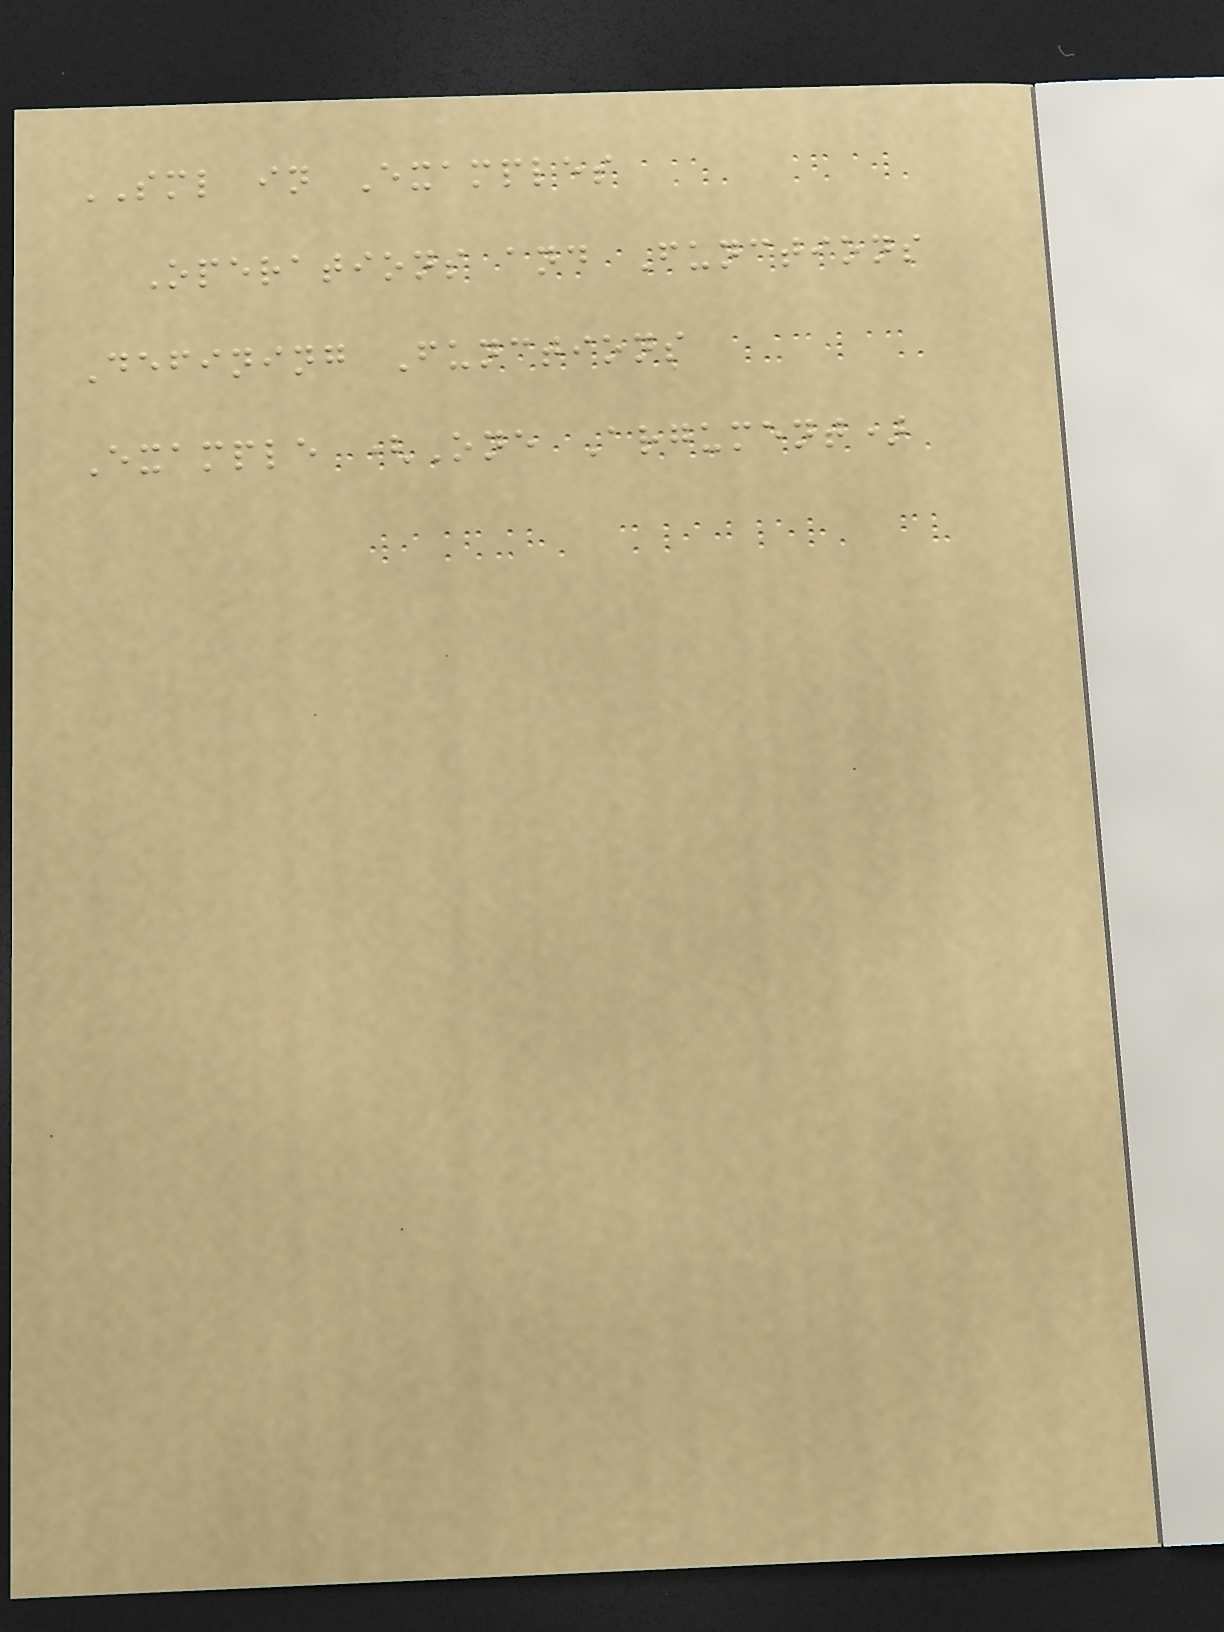SML in Examples
Operations and Functions
Defining Functions
Example (One Argument)
